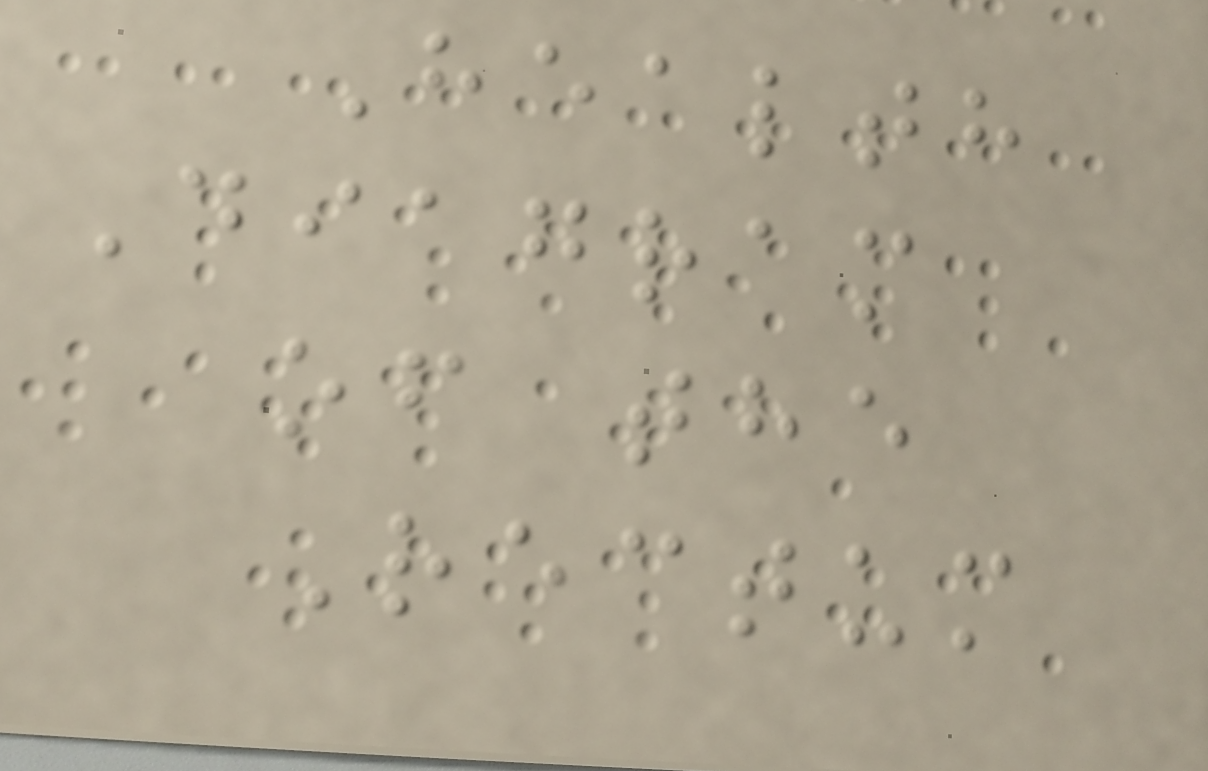Health
Diagram
of the
Rectum
